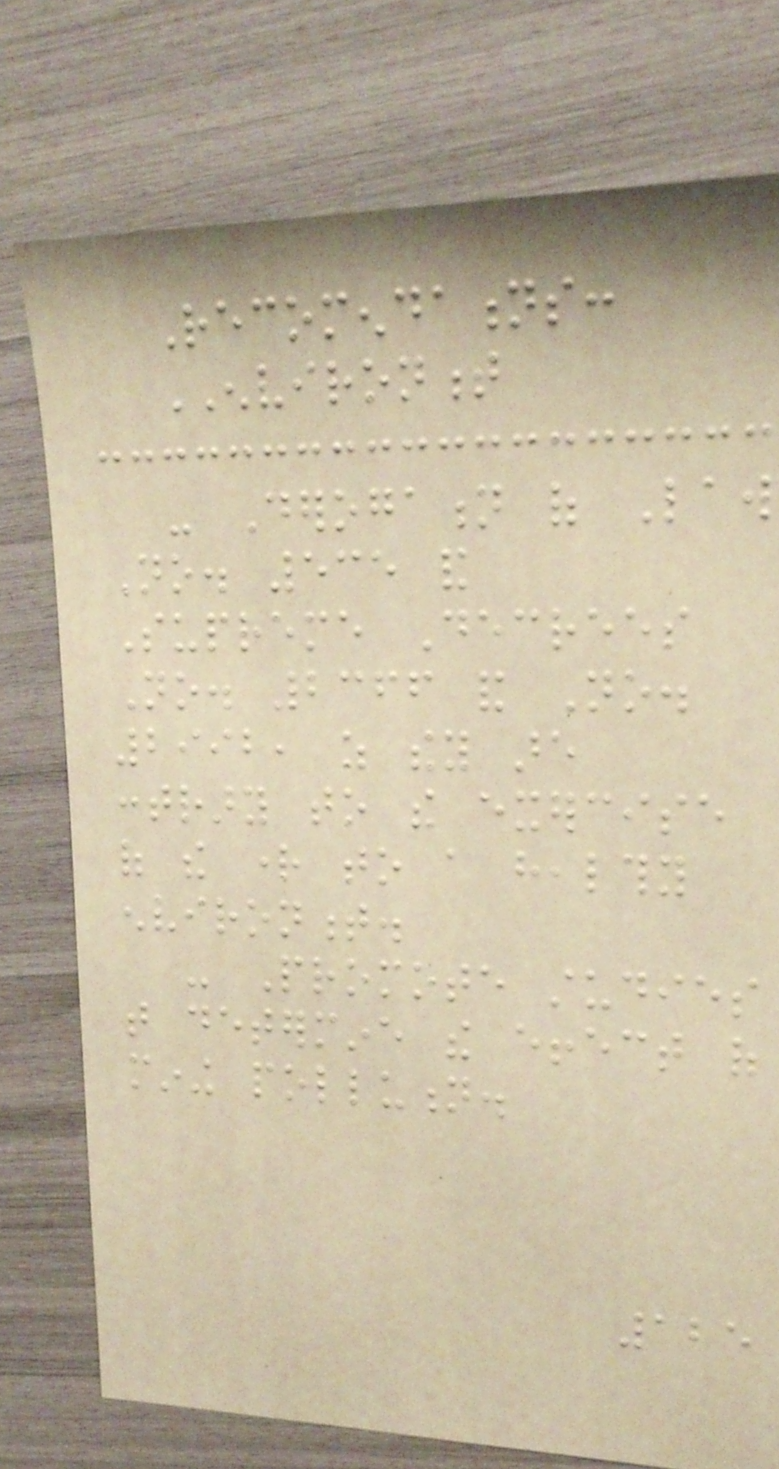Recomendations:
ENVIRONMENT
- Derogation of Law
No. 535 and
Supreme Decrees
No. 2366 and No.
2992, as they are
contrary to the exercise
of the right to a healthy
environment.
- Promote studies
that determine the effect of
mining pollution.
125
